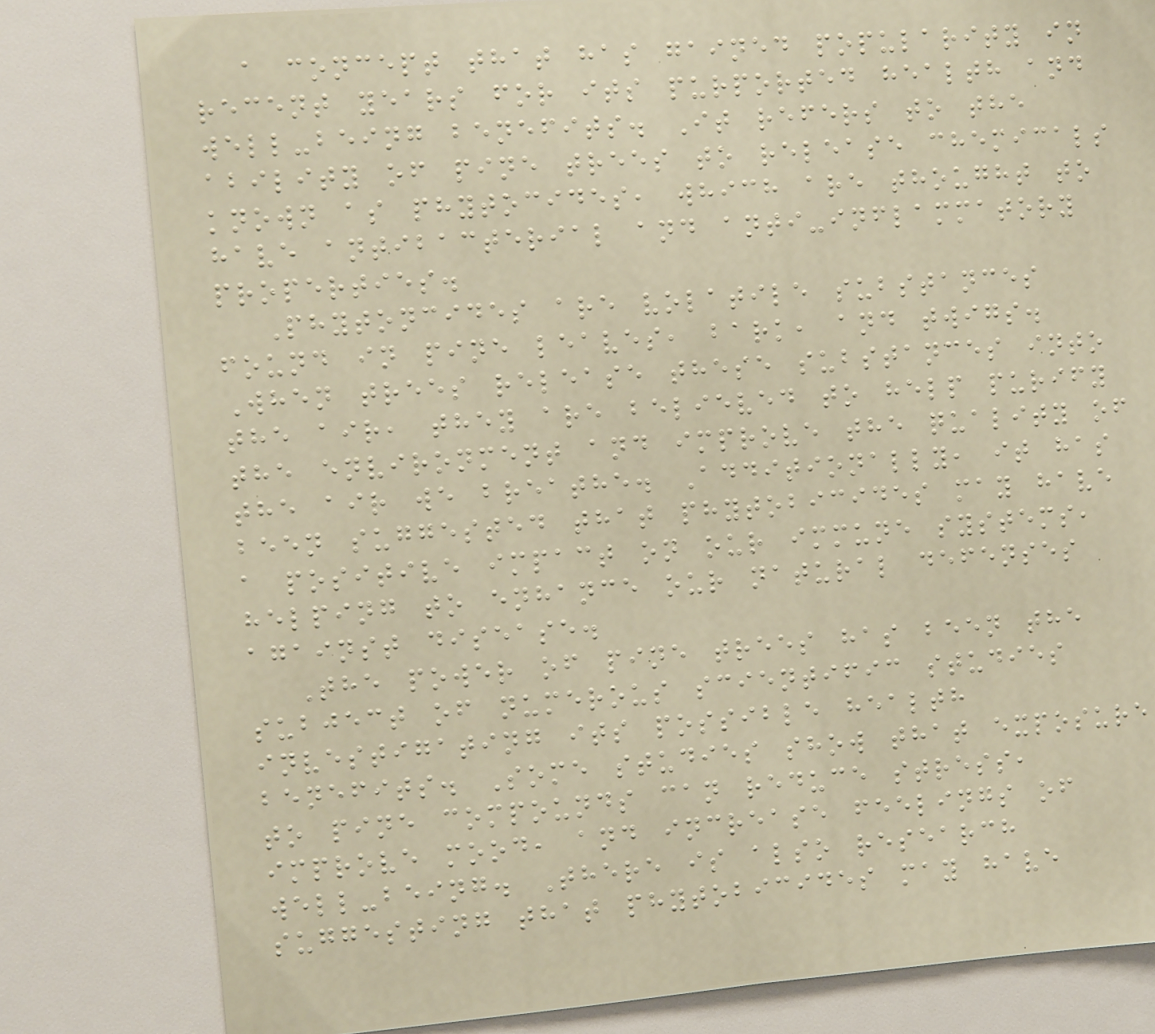a concept that has gained popularity in
recent years for its purported health and
well-being benefits. It refers to the
ability of pine trees to release chemicals
known as phytocides, which are thought to
have antibacterial and anti-inflammatory
properties.
Phytoncides are volatile substances
found in pine leaves, bark, and twigs.
When trees release these substances into
the air, they are believed to help purify
the environment and improve the quality of
the air we breathe. Additionally, it has
been suggested that phytobicides may have
a positive impact on our immune systems,
helping to enhance our natural defenses
against disease.
The power of pine trees has been the
subject of numerous scientific studies
investigating its possible health
benefits. Some studies show that exposure
to pine compounds can reduce stress,
improve mood, and increase feelings of
well-being. There is also research
suggesting that phytobicides may have
